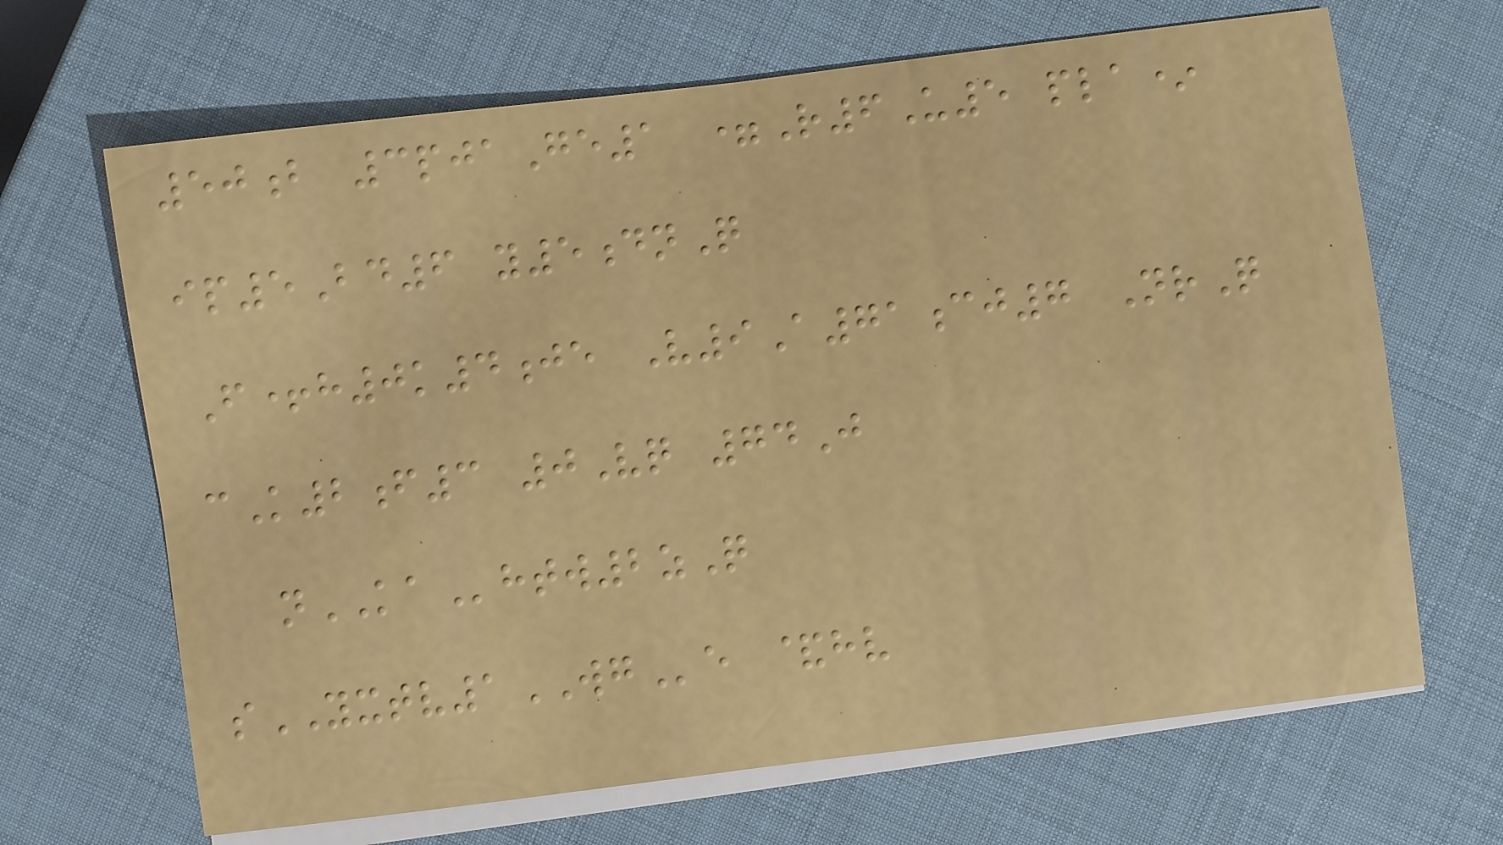50b 3pjaGe1 =R6U5 pla*
ip5Bd6 y5dnQ
F+h0k4je V9A71cj7 NrQ
cK2f3 0Vq 74J
nKAhtw2zQ
sYXTV1WGe &hv
